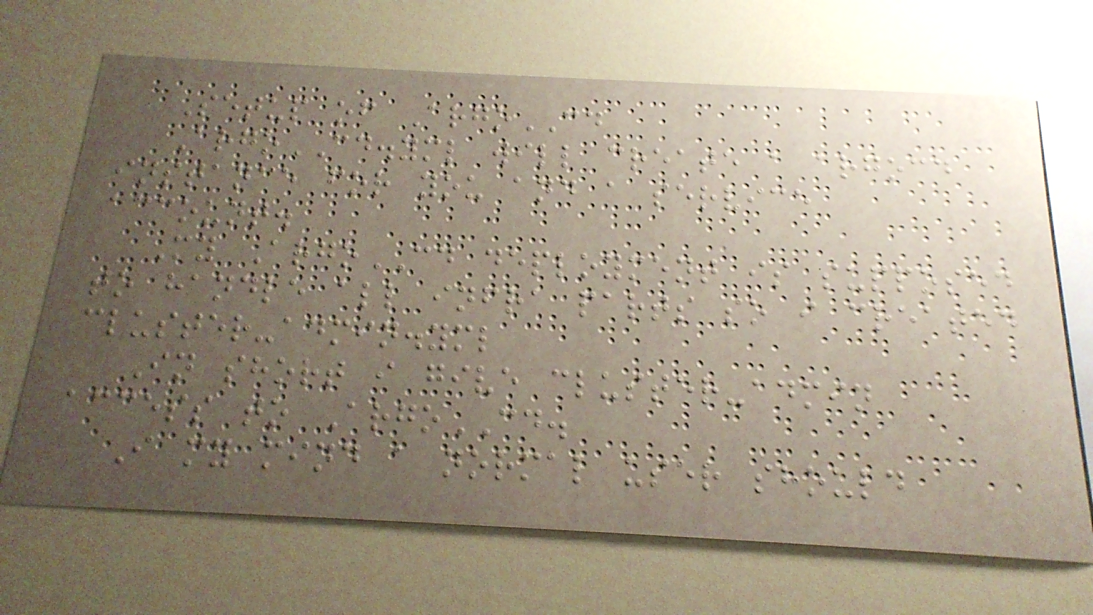Setup of ArgoCD
ArgoCD.yml will create a argocd
instance for you and a service
account.
My ArgoCD deployment is supposed
to handle all infra parts so i created
cluster-admin.yml
In short i give cluster-admin
access to ArgoCD.
I my mind a normal user should
